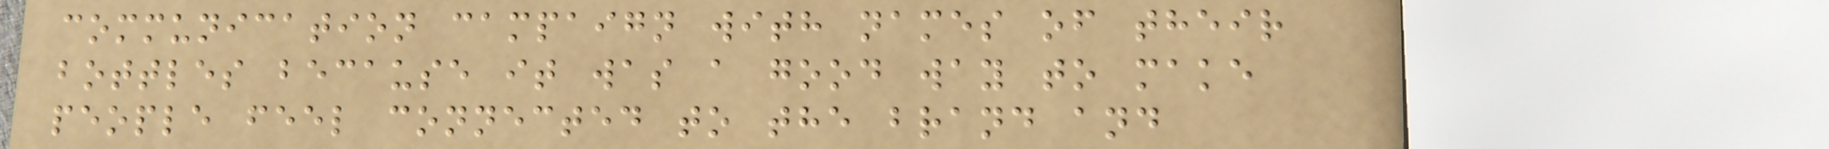communication campaign with names of their
bottles because it was a good way to make
people feel connected to the brand and
